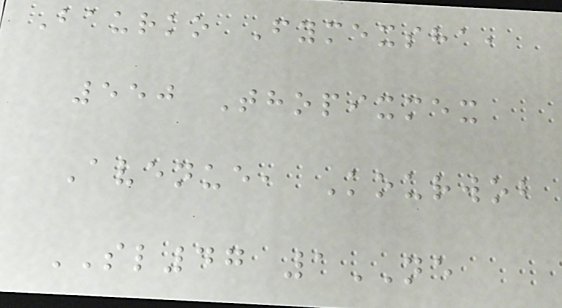Baurko Fymexsha,
550 Thopixmex
Avenue, Kourwob
SL47 1NE
